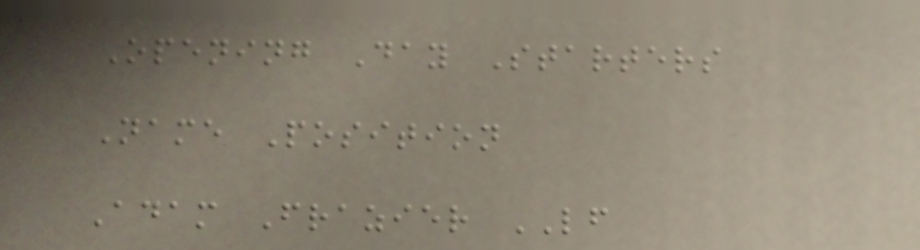Opening Day Starters
Name Position
Adam Frazier LF
